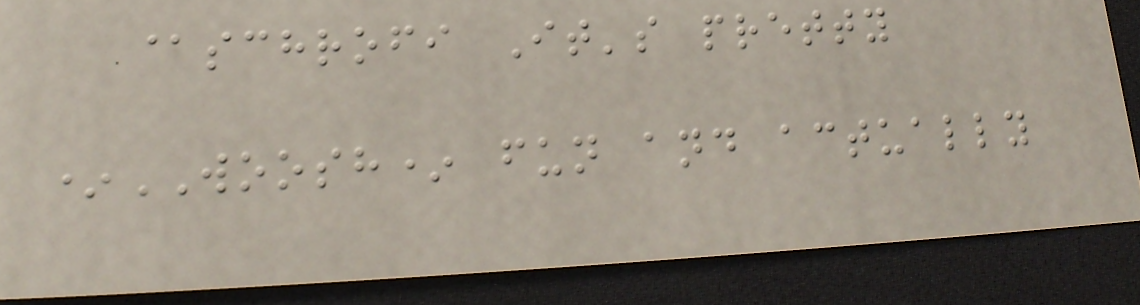@schrofi It's pretty
*WOOSH* fun and actually
